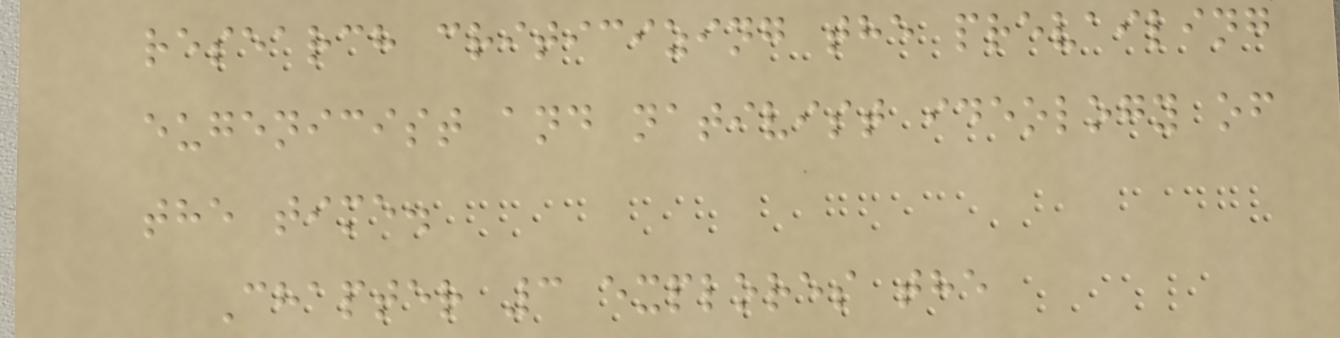research criticizing the prevailing
eugenicist and nativist ideology of
the time.
Chapter 3 explores the
